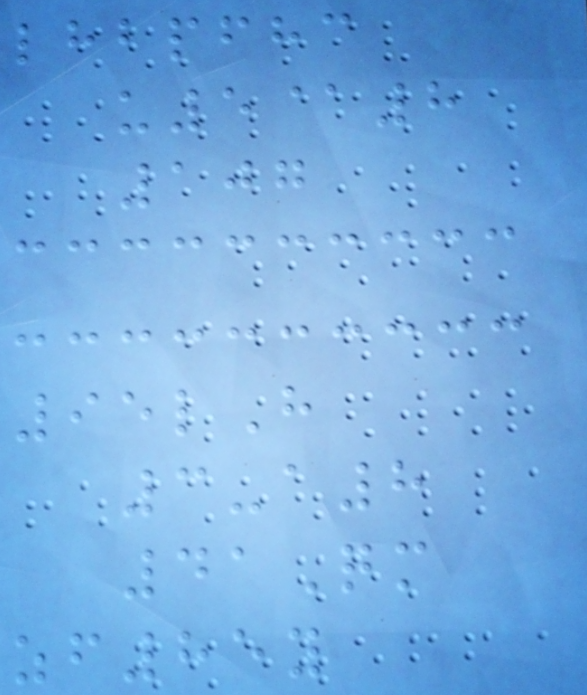lhbpfhc
u5@8
107
95lH
3-a8
41Qm
zf85y
